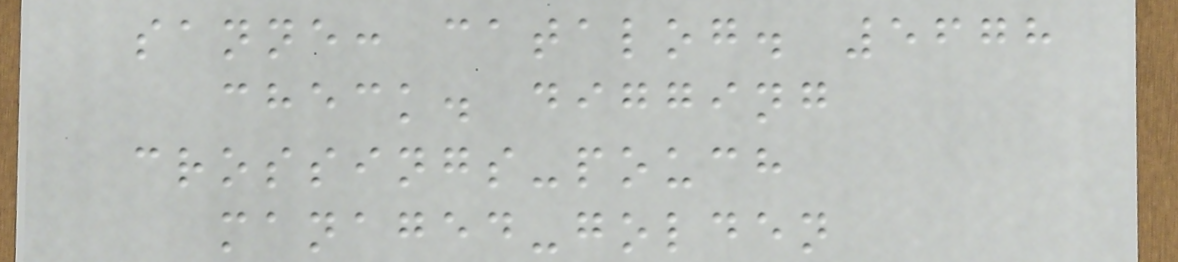sanne: catalog. 5678
check. digging
crossings-pouch
managed-golden
